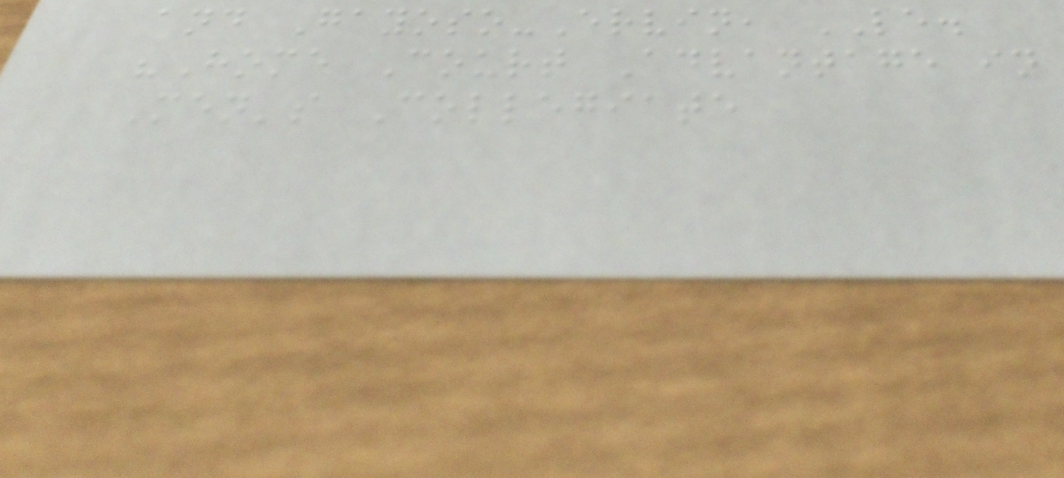and Gayoso-Ervin, LE.
"Home Court Advantage in
Men's Collegiate
